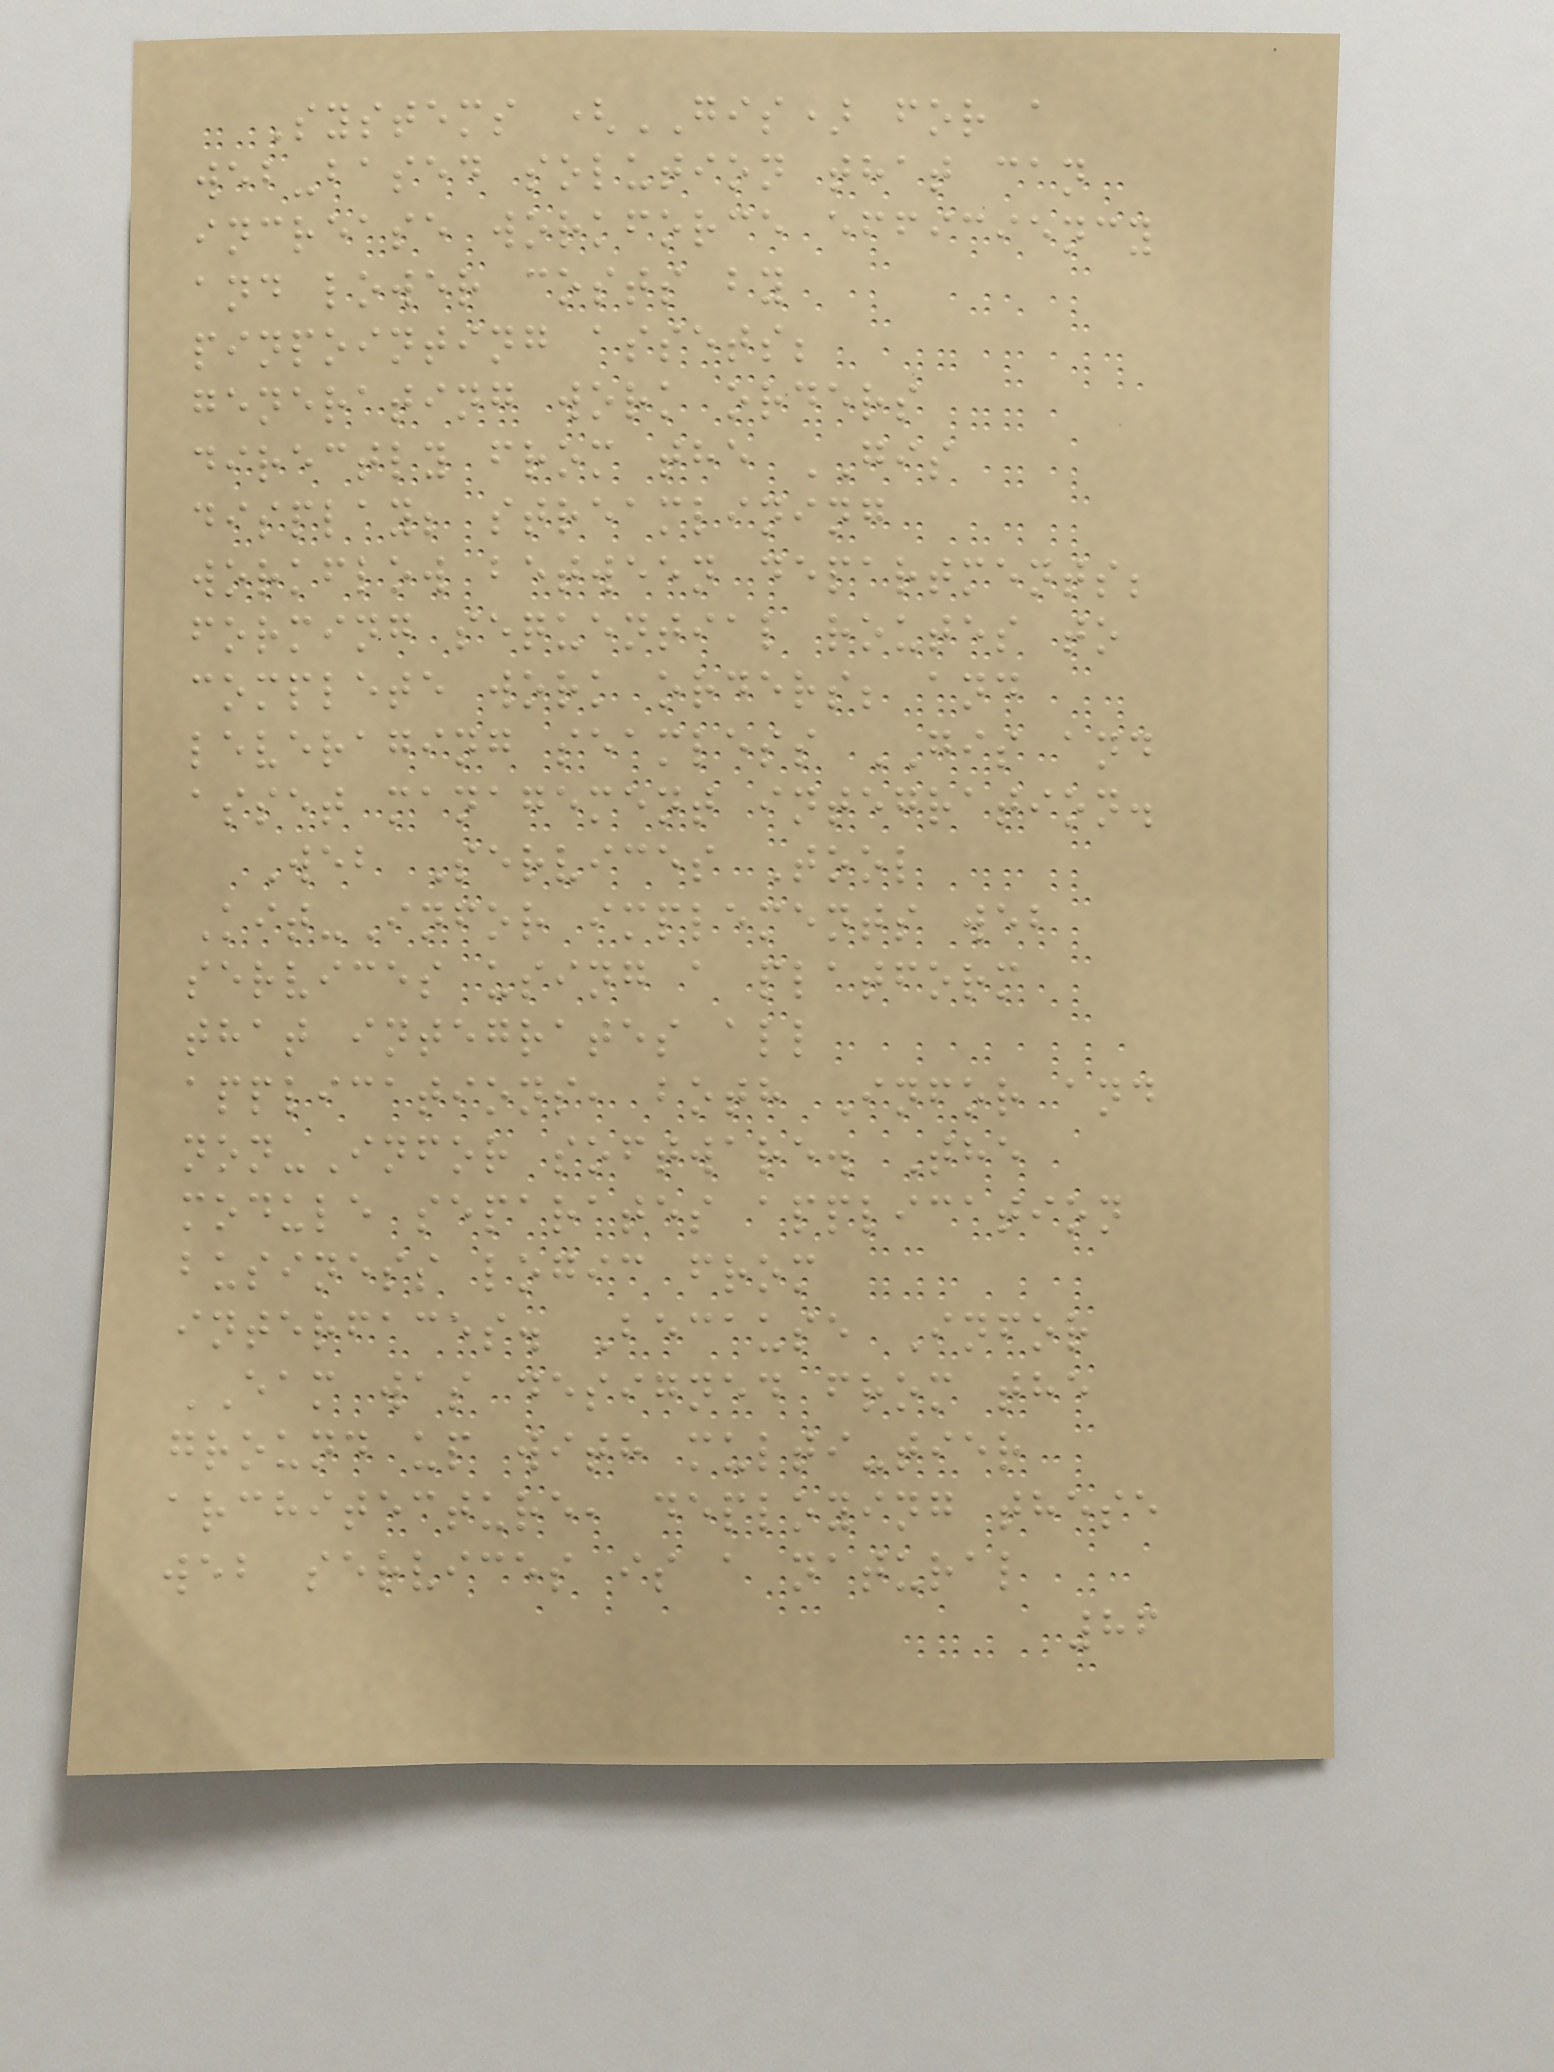Systems (GIS) for a
web-based solution that can
increase workforce efficiency
and lower costs by
pinpointing assets;
generating work orders
directly from the GIS
display; streamlining
workflow between departments;
forming sequential routes to
complete work orders; and
leveraging seamless GIS and
asset management integration.
Web Services Tool
Kit-Infor implements web
services using a platform
that integrates all
applications, both Infor and
non-Infor software. The
module separates application
business logic from
interfaces. Because Infor
EAM was designed from the
ground up with multi-tier
architecture, deploying these
web services is a natural
86
